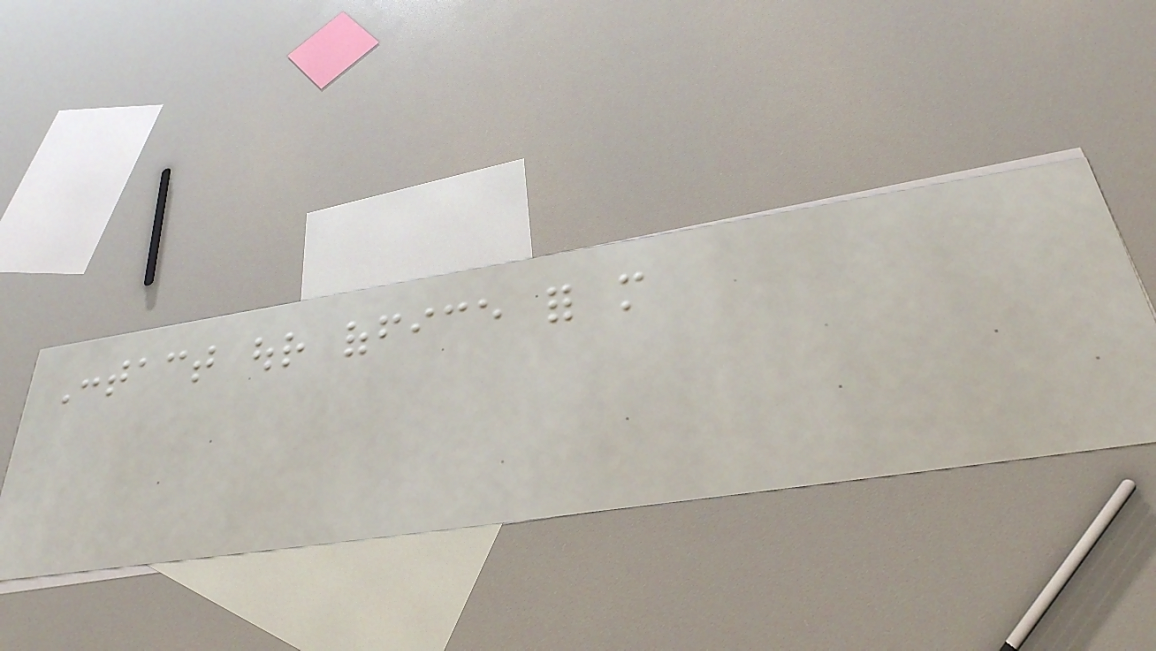Contact our office for more
